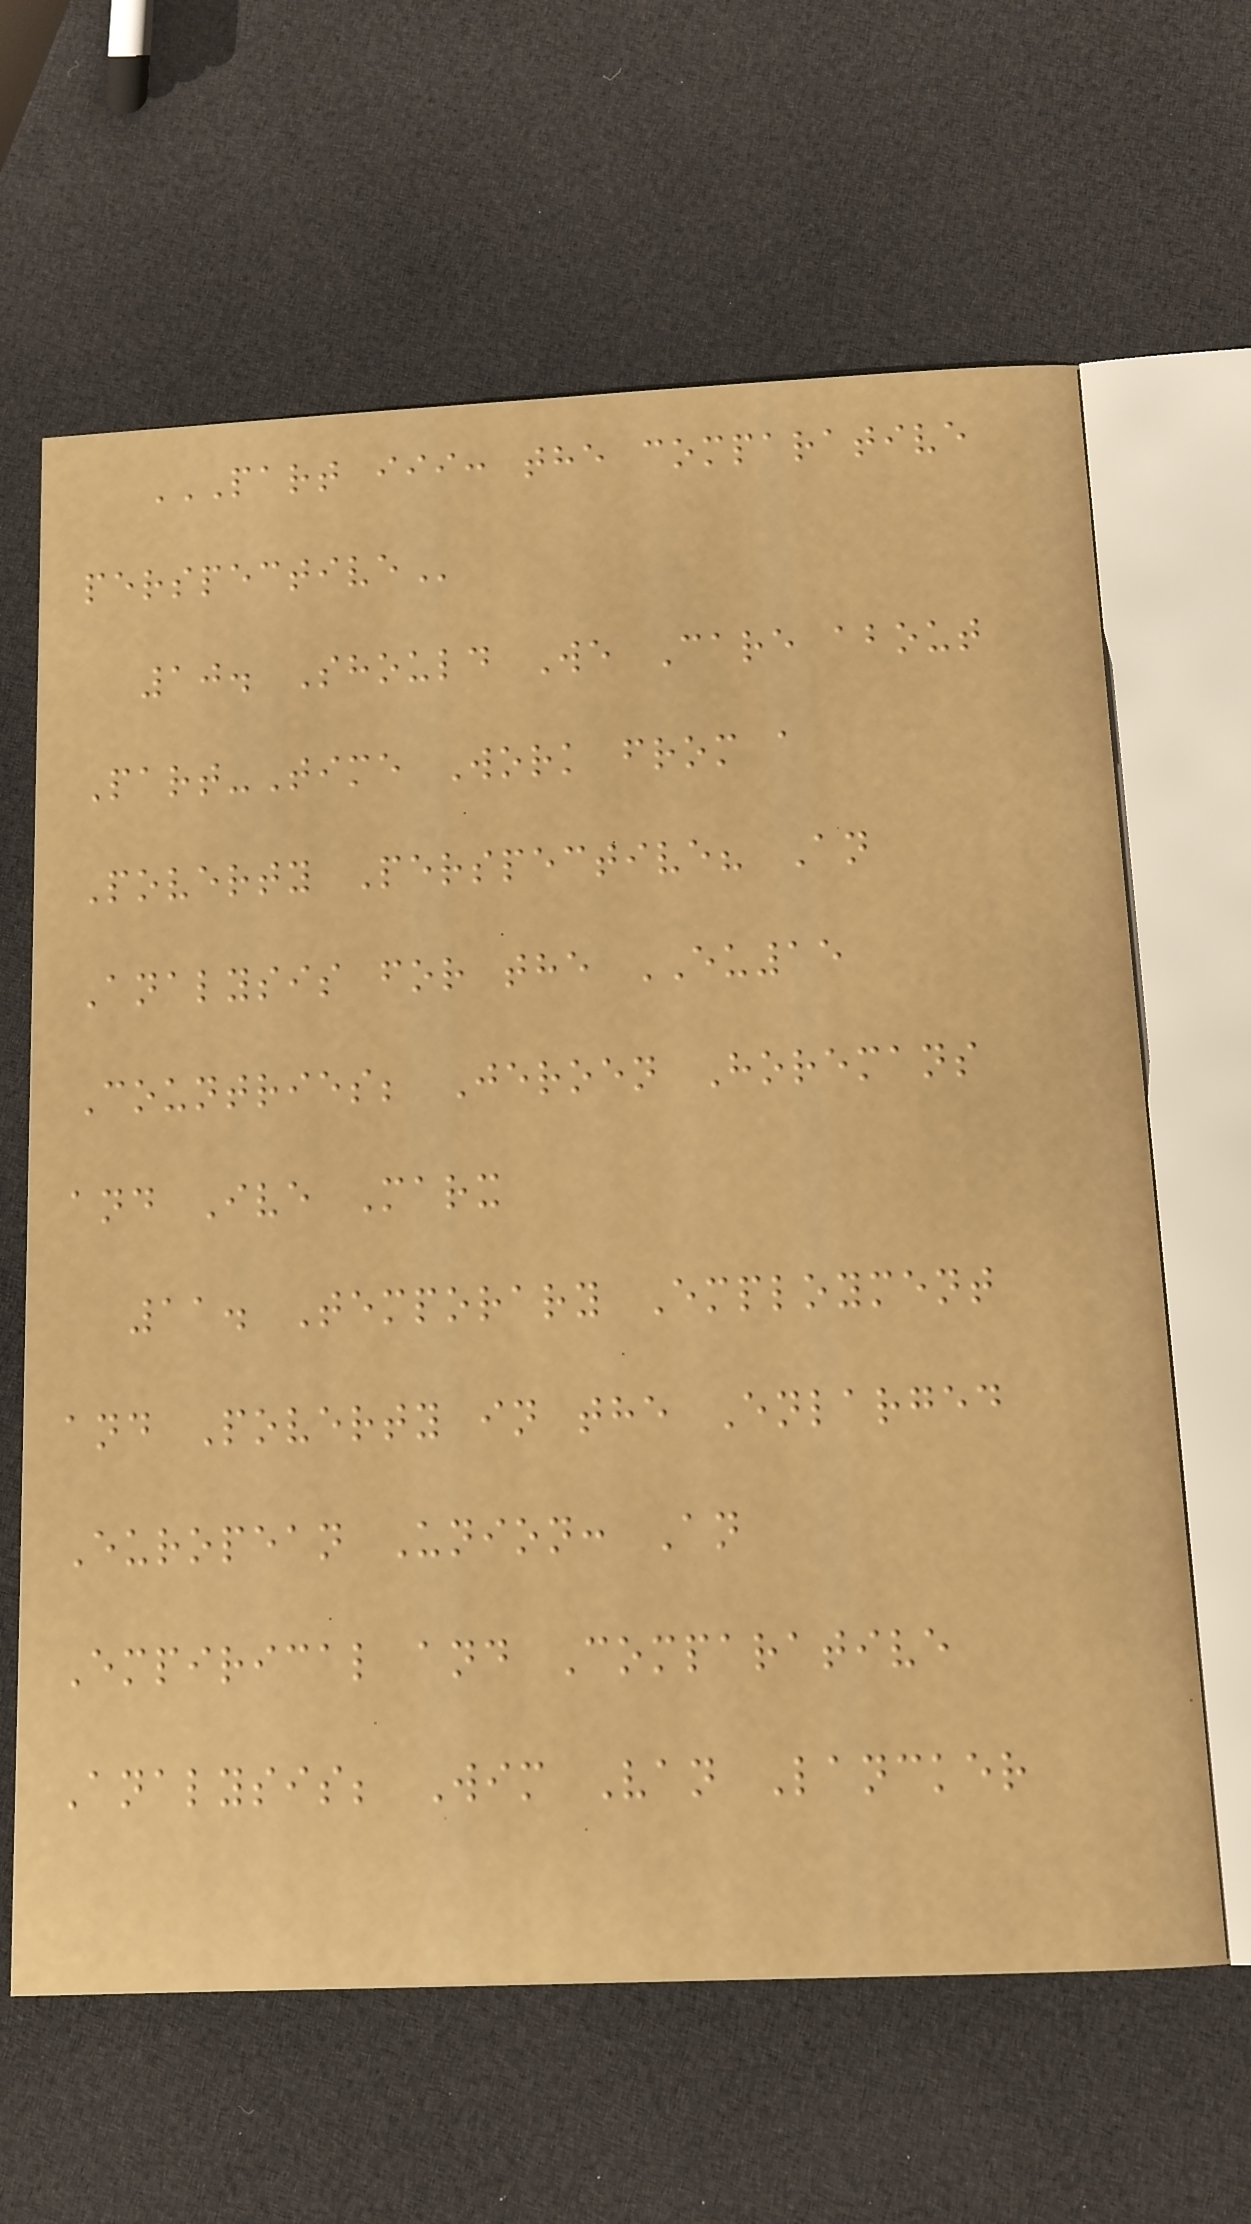PART III: THE COMPARATIVE
PERSPECTIVE
10. Should We Care about
Part-Time Work from a
Poverty Perspective? An
Analysis for the EU15
Countries; Jeroen Horemans
and Ive Marx
11. Temporary Employment
and Poverty in the Enlarged
European Union: An
Empirical and Comparative
Analysis; Wim Van Lancker
